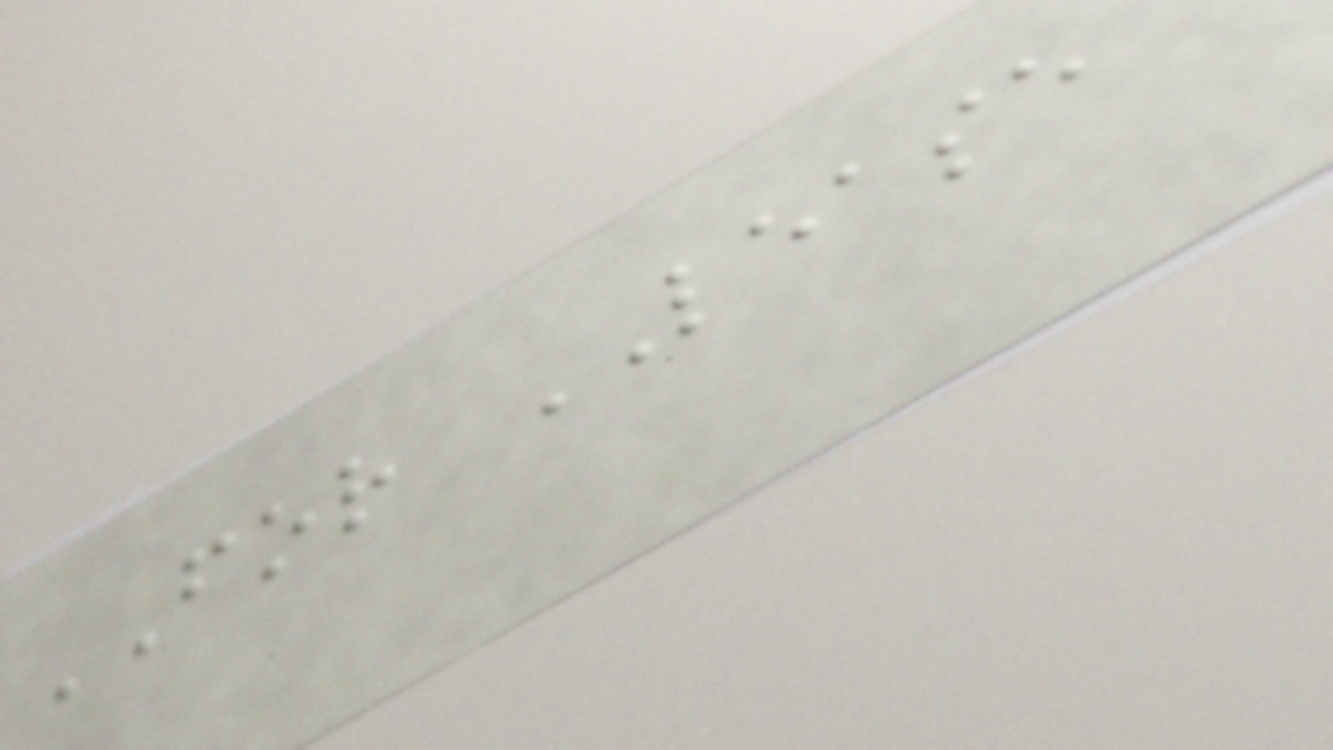FOR LEASE
